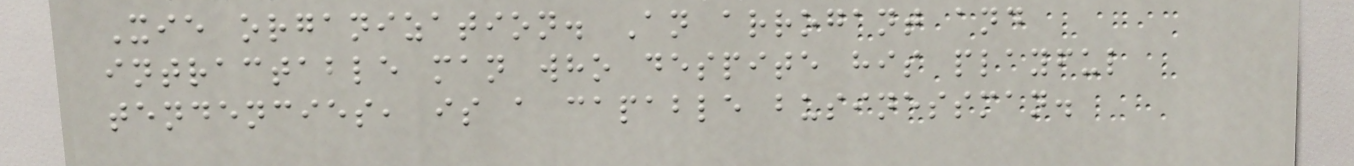Xie organization. An arrogant and
intractable man who despite his playful
tendencies, is a capable businessman.
